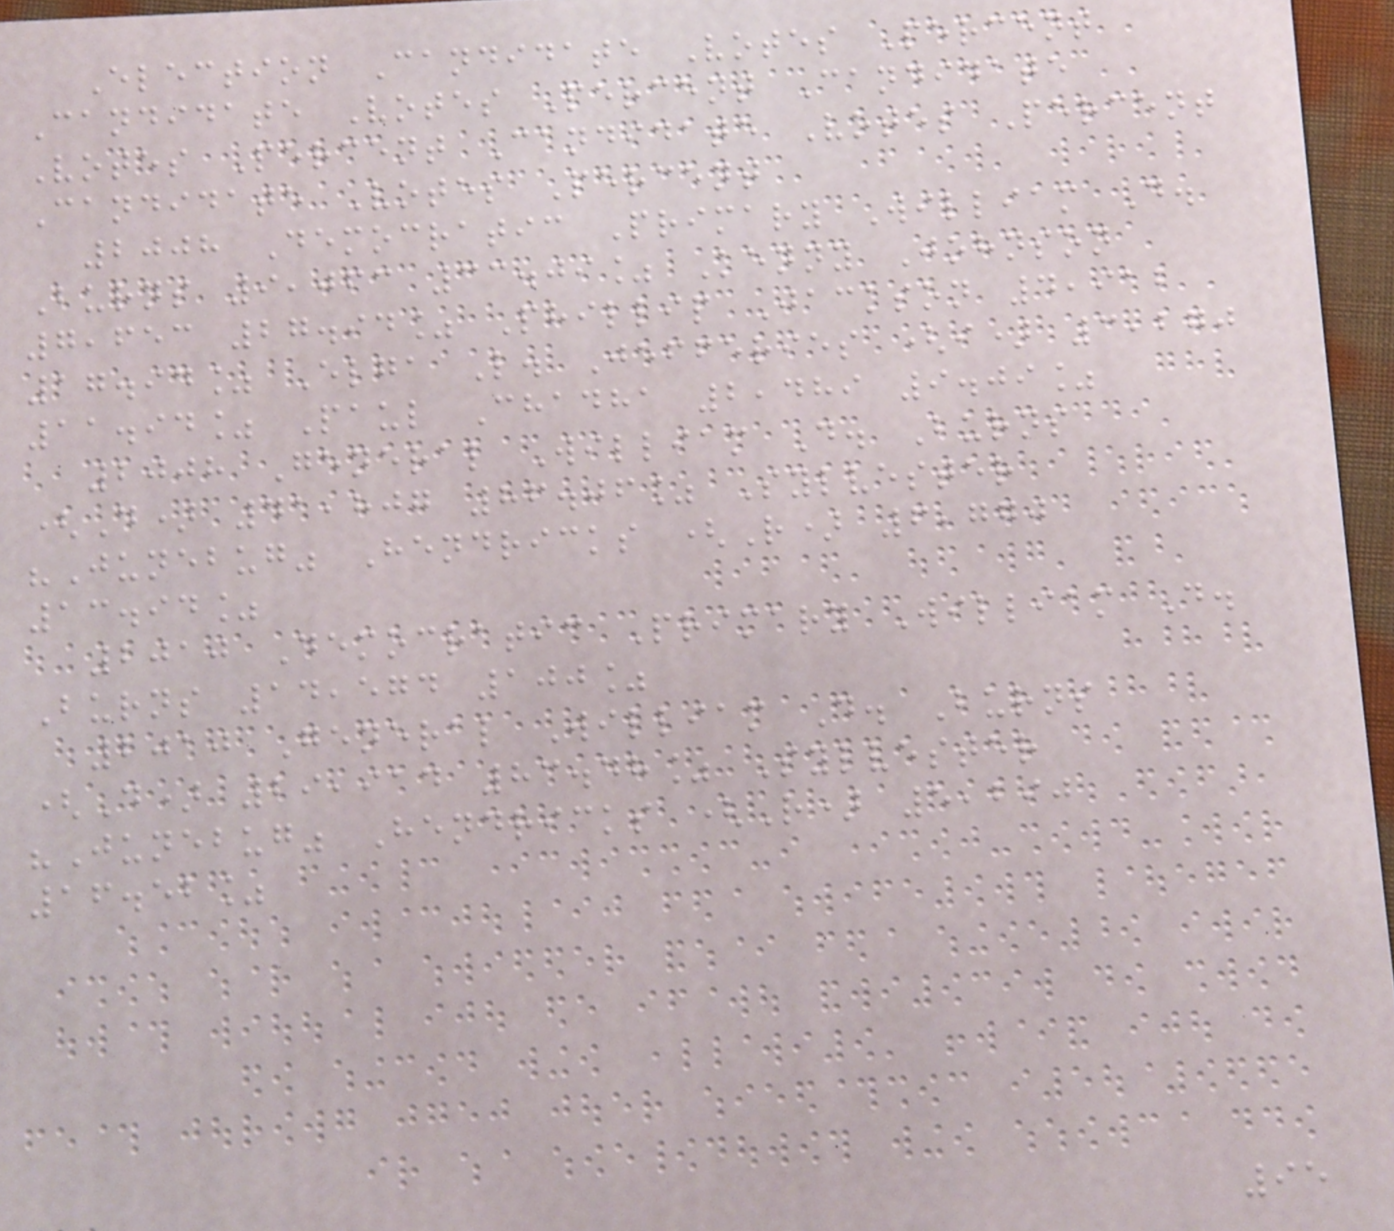Election Candidate Votes Percent
Candidate Votes Percent Candidate
Votes Percent Candidate Votes Percent
Candidate Votes Percent
2008 Democratic Primary William D.
Burns 9,063 33.09% Kenny Johnson
7,653 27.94% Phillip Jackson 4,912
17.94% Elga L. Jefferies (i) 3,270
11.94% Paul Chadha 2,489 9.09%
2008 General William D. Burns
(D) 41,807 86.06% Sylvester
"Junebug" Hendricks (R) 6,770
13.94%
2010 Democratic Primary William D.
Burns 14,574 100%
2010 General William D. Burns
(D) 29,914 83.48% Sylvester
"Junebug" Hendricks (R) 5,290
16.52%
95
